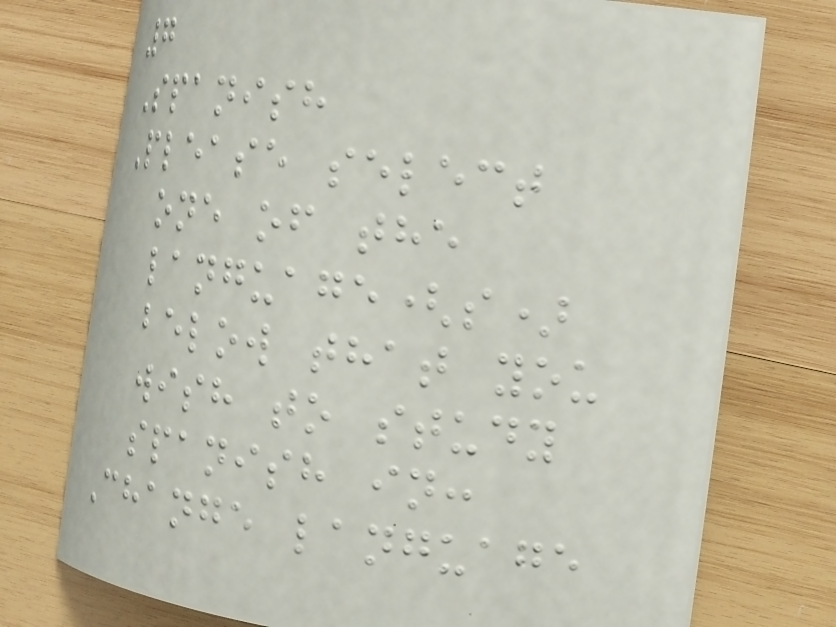7
Spanish
Please select
one of the
language(s)
below that you
wish to study
spanish in:
Change language
